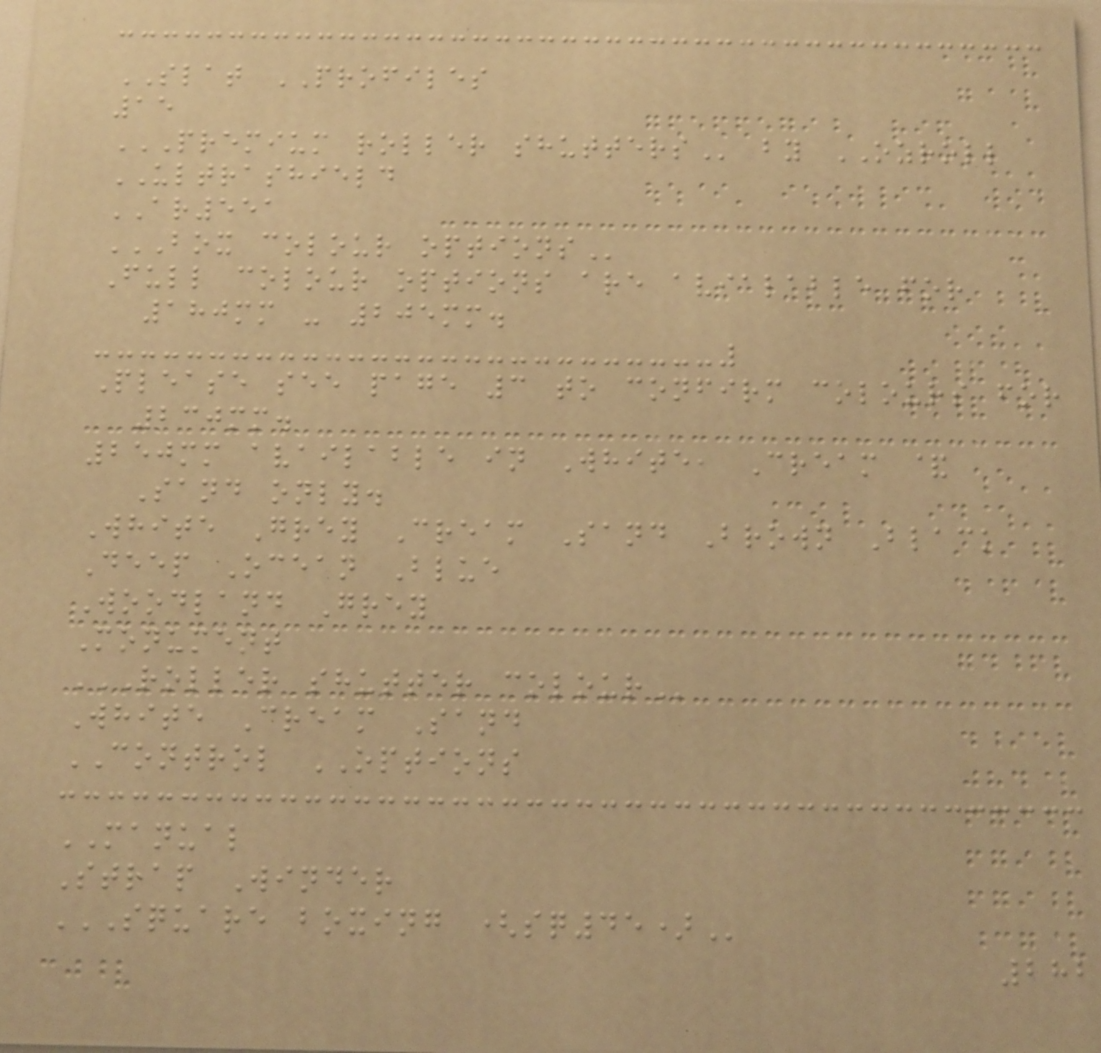SLAT PROFILES
15
PREMIUM ROLLER SHUTTERS by OZROLL
ULTRASHIELD
AR551
BOX COLOUR OPTIONS
Full colour options are avialable for
180mm - 205mm.
Please see page 3 to confirm colours for
230mm.
250mm available in White, Cream &
Sand only.
White Grey Cream Sand Brown Black
Deep Ocean Blue
Woodland Grey
Monument
ROLLER SHUTTER COLOUR
White Cream Sand
CONTROL OPTIONS
MANUAL
Strap Winder
SQUARE BOXING (SQ45)
282
